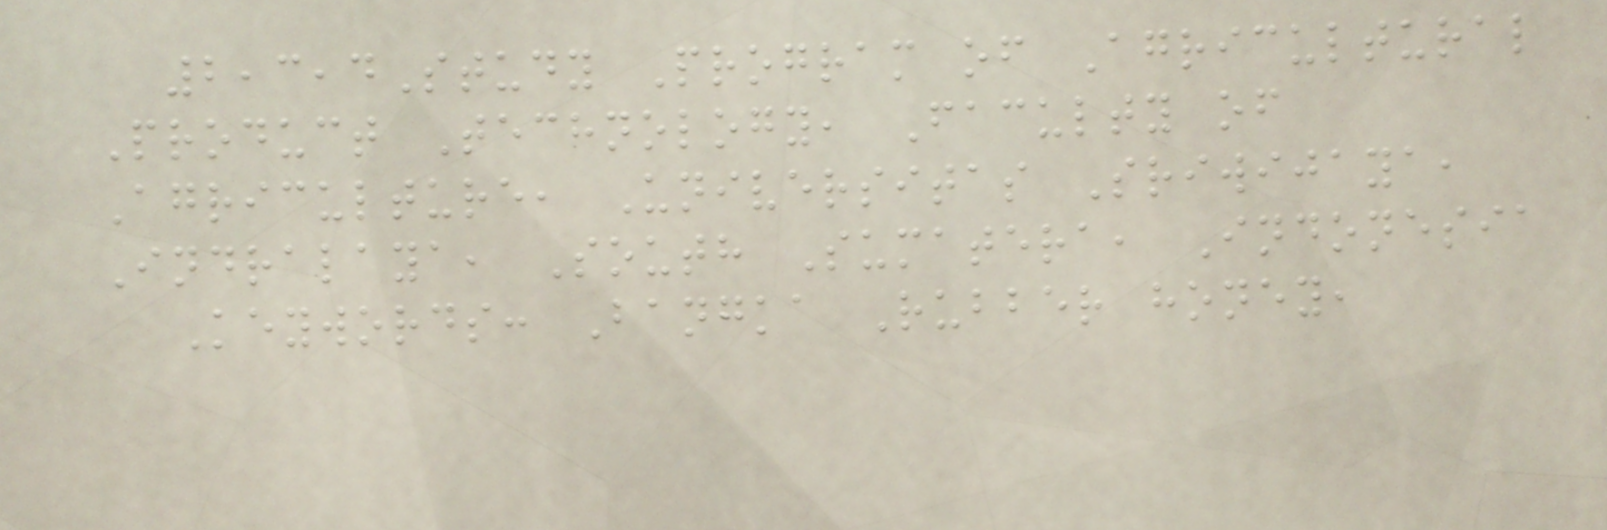2,3,4Study Program of Agricultural
Product Technology, Faculty of
Agriculture, Universitas Sriwijaya,
Indralaya, South Sumatera, Indonesia
Keywords: Bangka Rubber honey,
